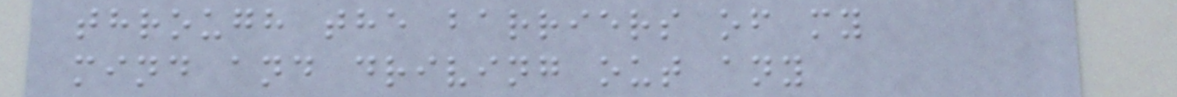through the barriers of my
mind and driving out any
